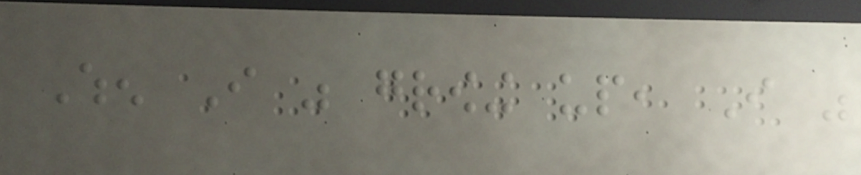When I was growing up, I was
